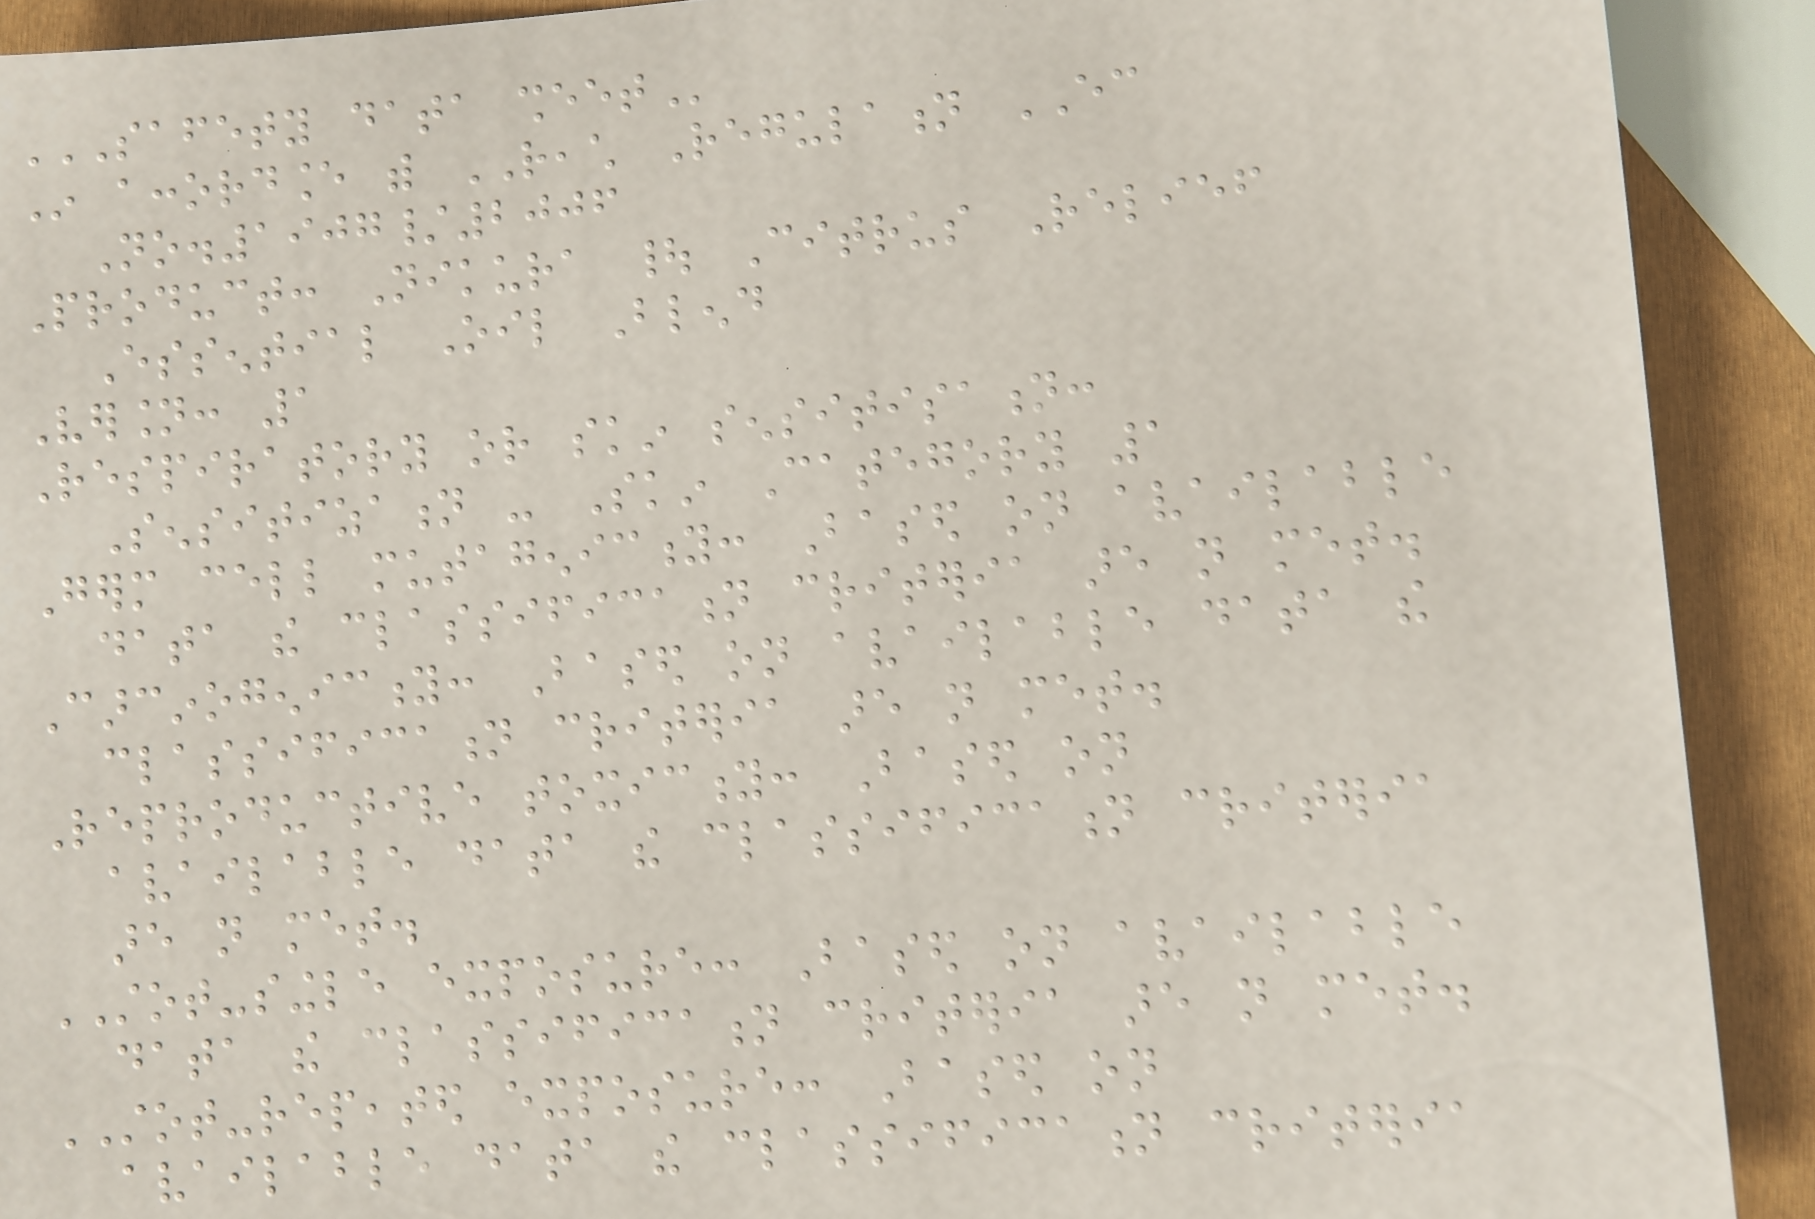SAFETY DATA SHEET
In accordance with REACH Regulation EC
No.1907/2006
Product: Nikura | Citrus Relief
Essential Oil Blend
Version: 1
Respiratory or skin sensitisation:
Sensitization - Skin Category 1
Germ cell mutagenicity: Based on available
data the classification criteria are not met.
Carcinogenicity: Based on available data the
classification criteria are not met.
Reproductive toxicity: Based on
available data the classification criteria
are not met.
STOT-single exposure: Based on available
data the classification criteria are not met.
STOT-repeated exposure: Based on
available data the classification criteria
